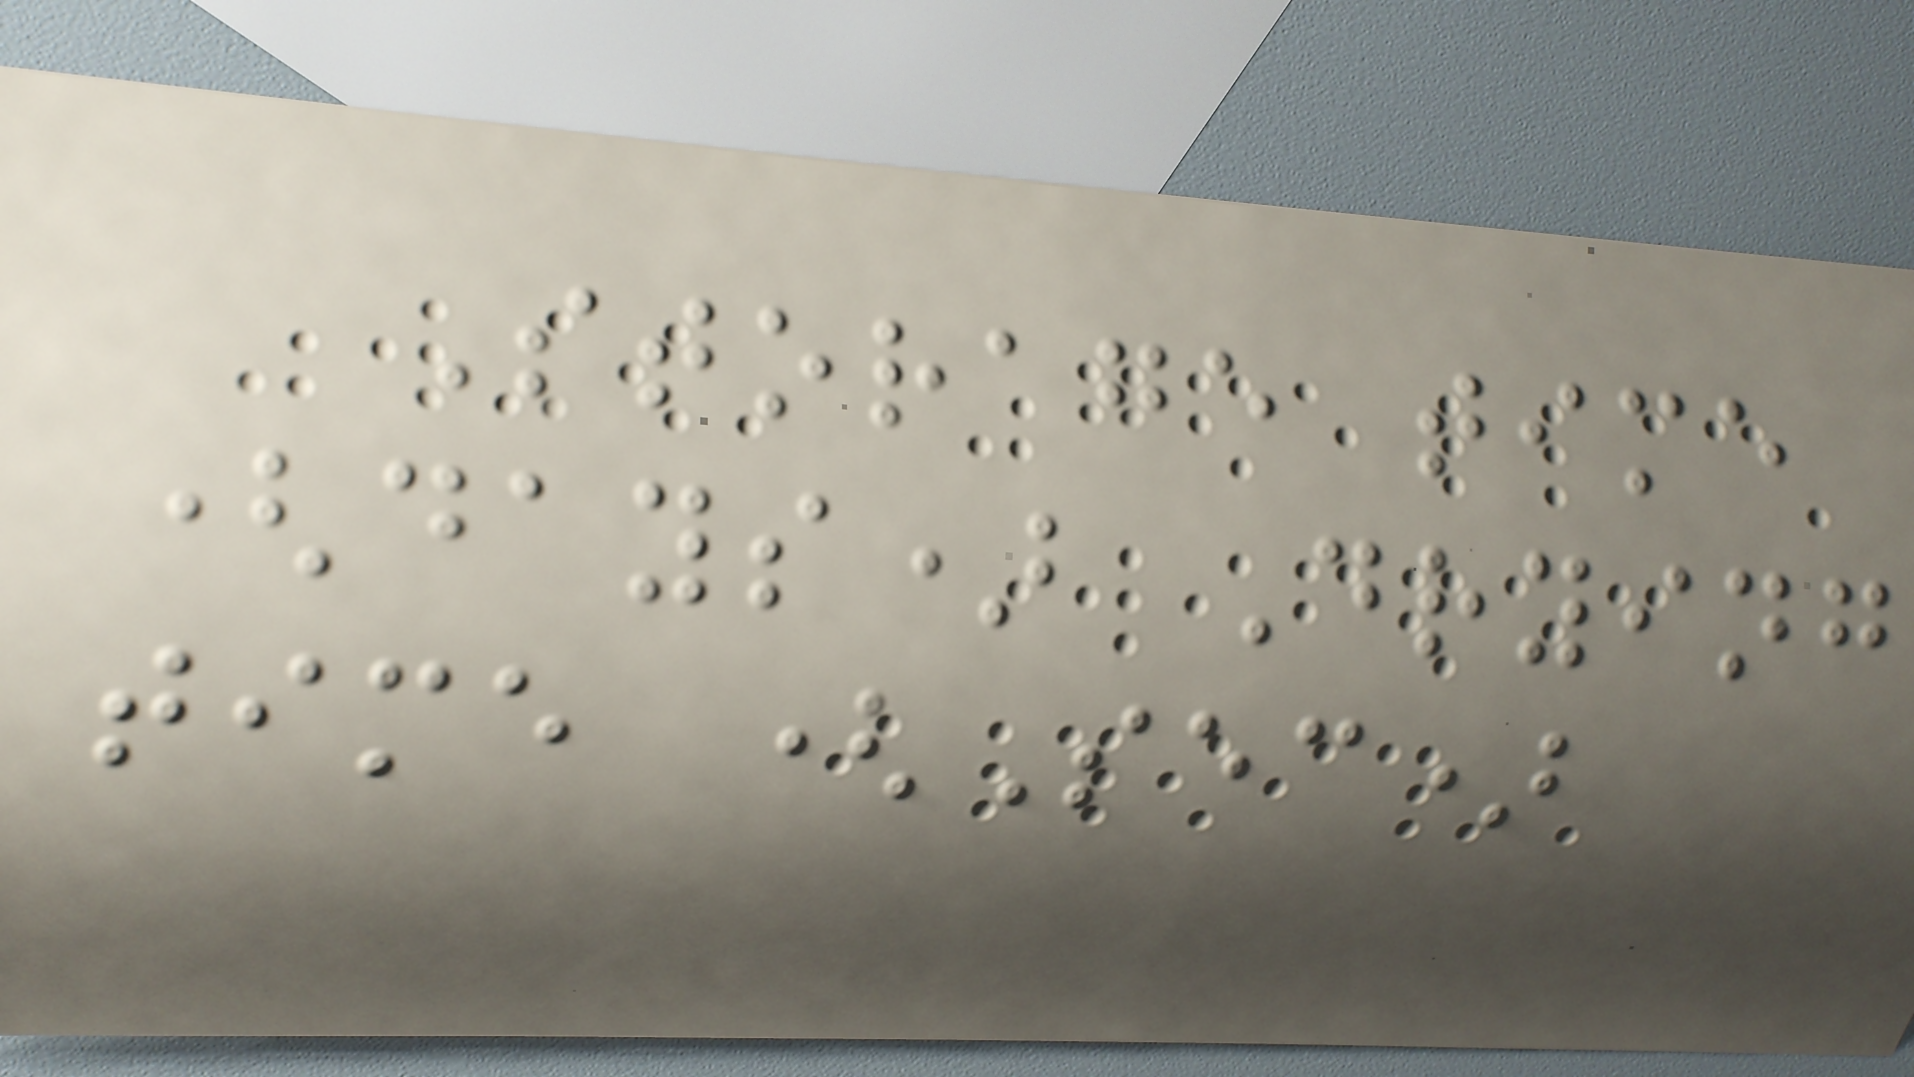Storage time
(days) Drying
time (Sec)
